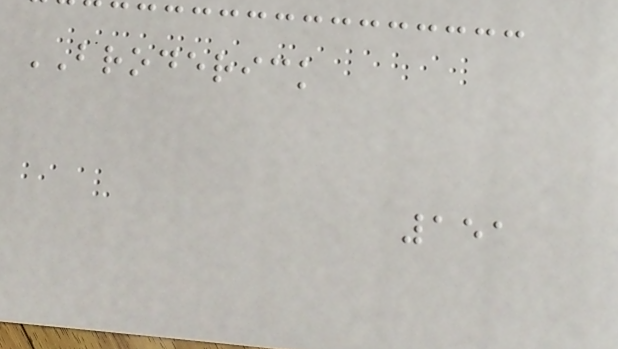BRODERICK
151
